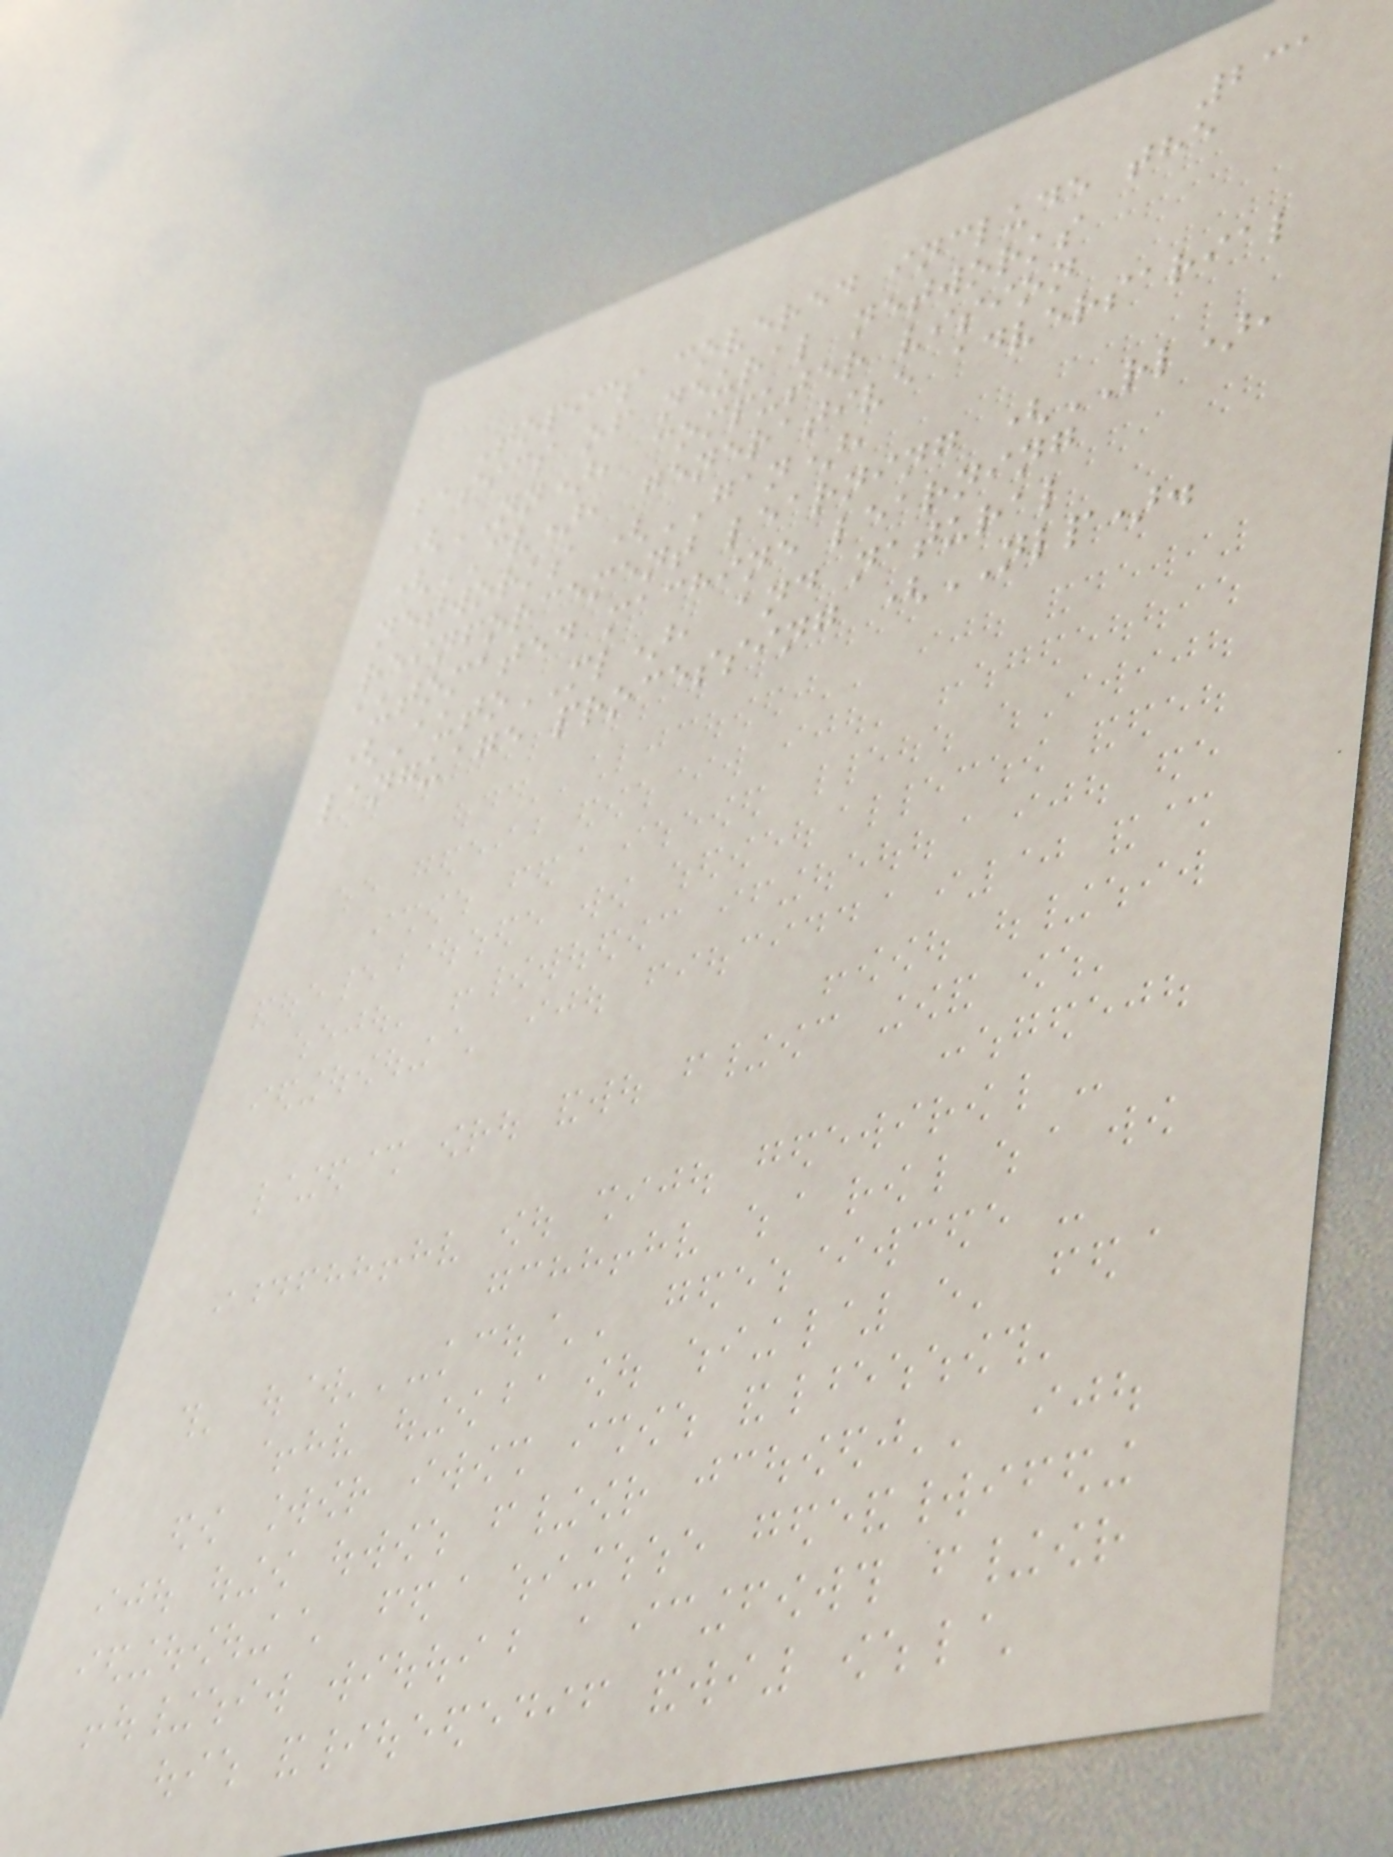231
Topics covered include the
basics of neural networks
(NN), computer vision
(CV), generative adversarial
networks (GAN),
reinforcement learning (RL),
automated machine learning
(AutoML), and natural
language processing (NLP).
